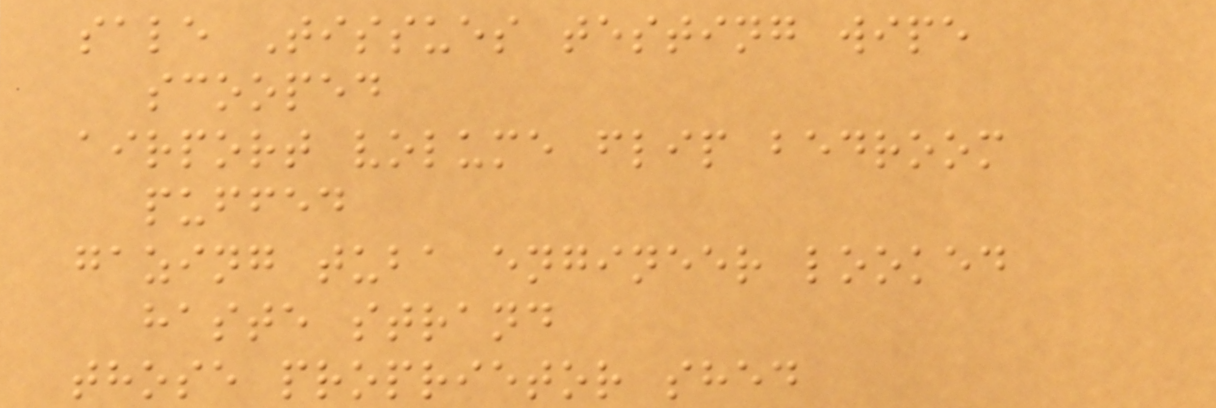sale Tissues testing wipe
scooped
airport volume flip bedroom
puffed
gazing tuba engineer looked
haste strand
those proprietor shed
